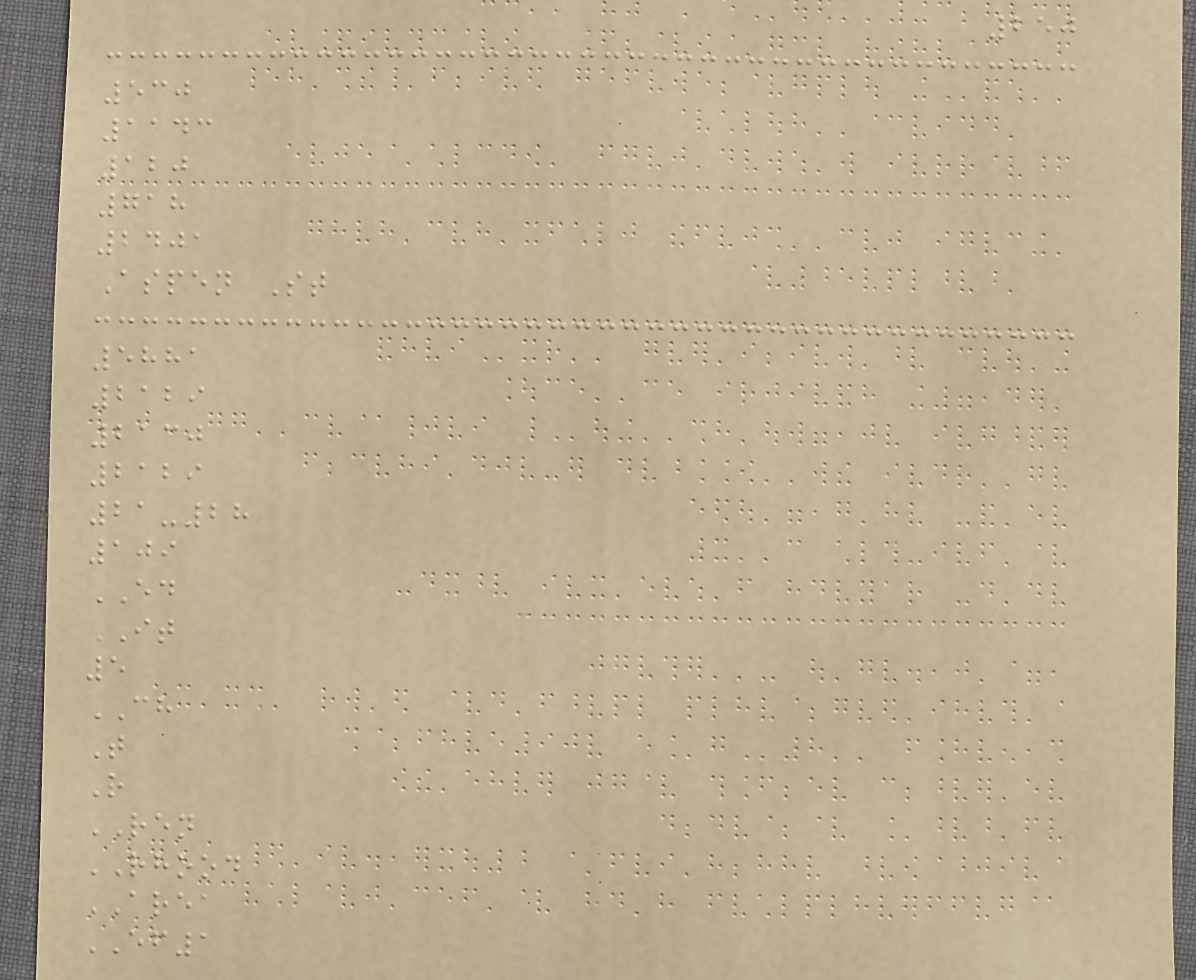250
530
1143
120
718
2401
Aspen St
5881
2129
2130
2129
21-28
109
ED
IT
5
CH
T
R
REN
RHOOD
AREA
EF1
